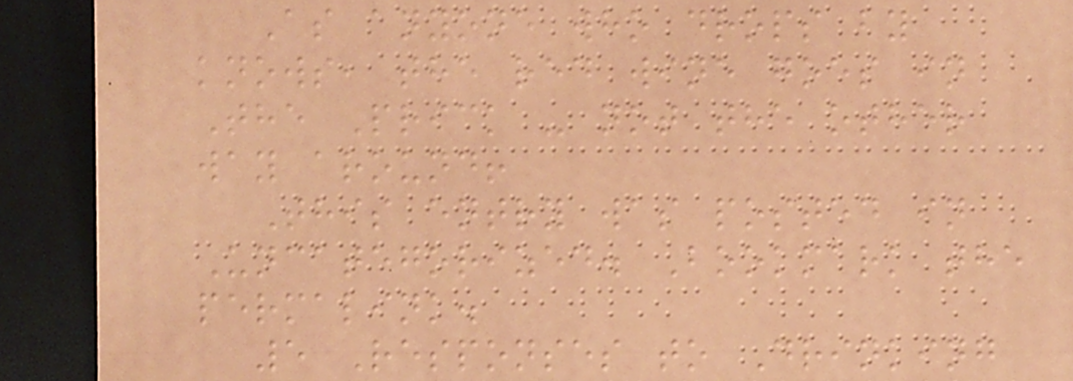As anyone who drops by
knows, the red wine goes in
The Prick - not the other
way around!
This entry was posted in
Uncategorized. Bookmark the
permalink.
5 Responses to Drinking
